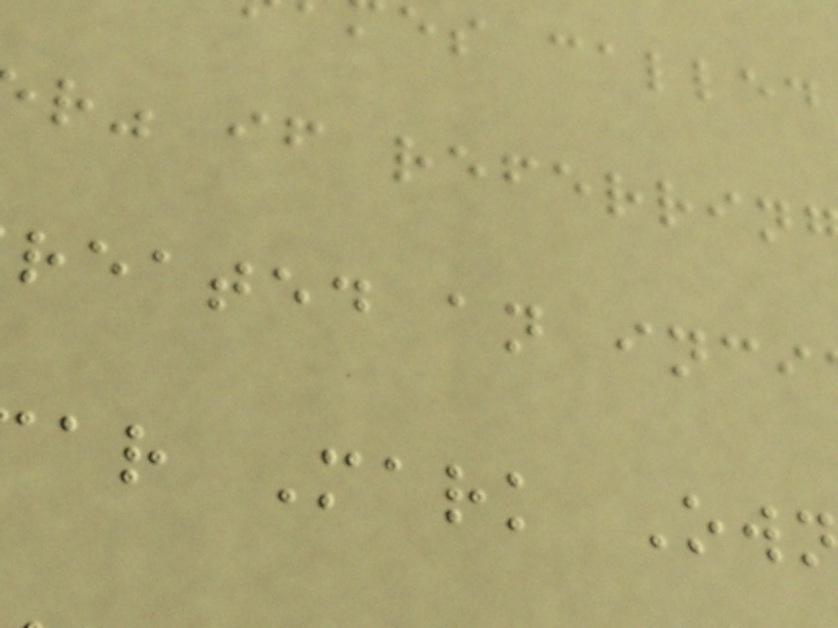es called
r" if referrin
reated an inci
ar Mark Ow
